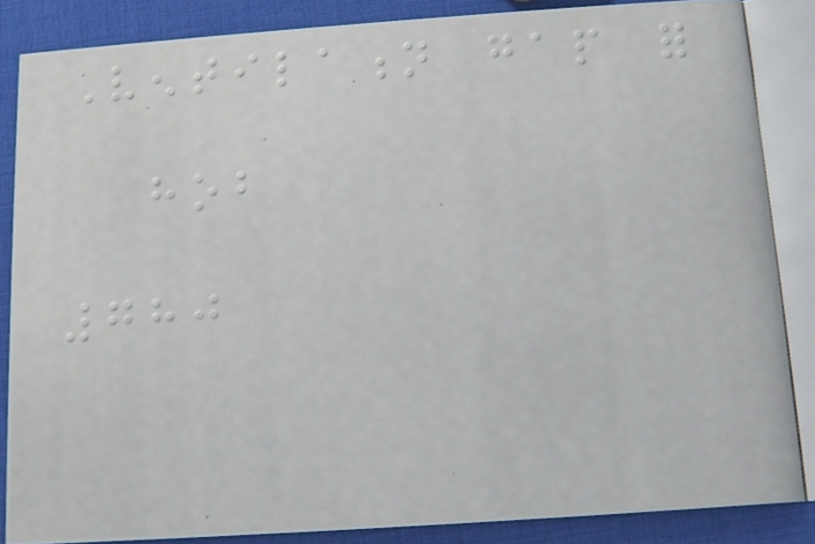Ventilation gap for
hob
780
